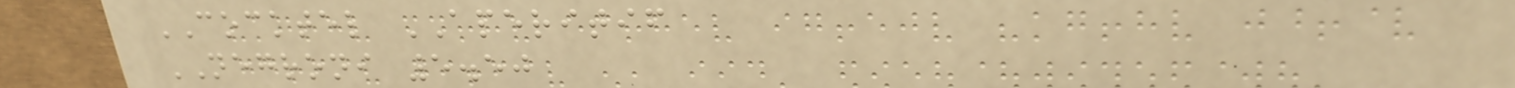COCKTEL APERITIF
NEGRONI 5.50
